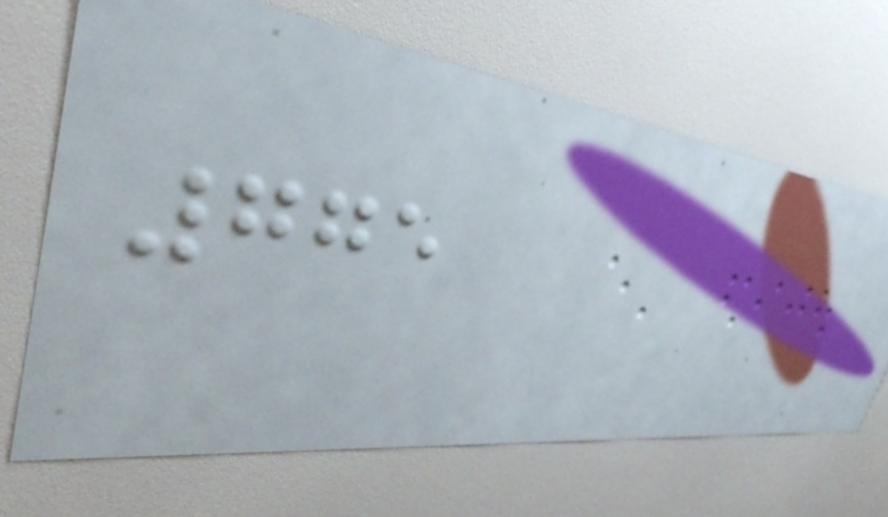775
